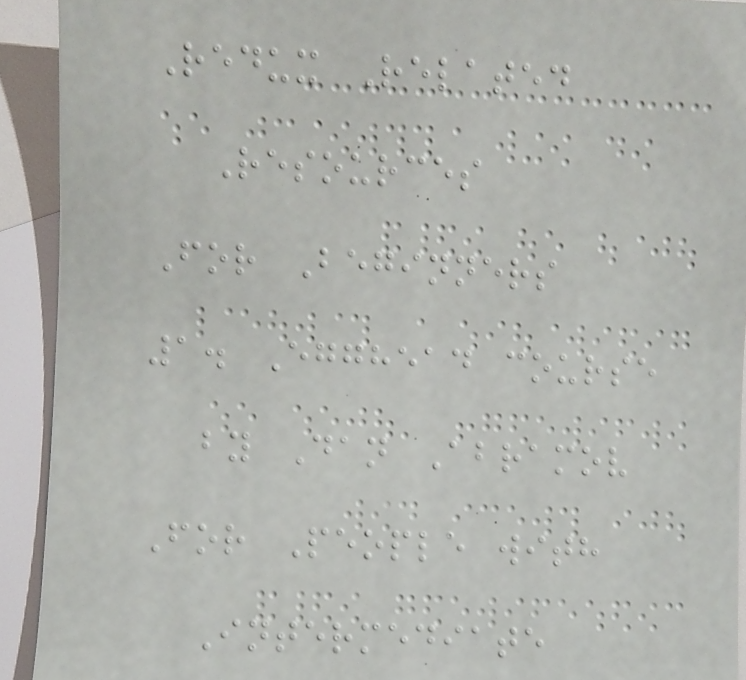Redux Related
Resources
For Beginners
1. Egghead course
by Dan Abramov
For People with
Intermediate
